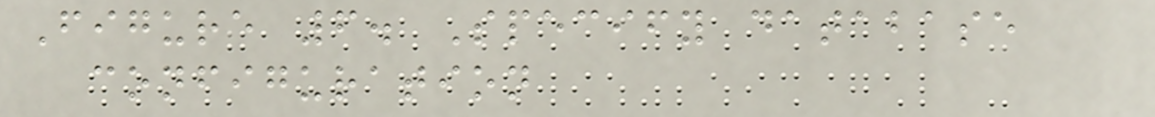Figure 6. Specify database
configuration
